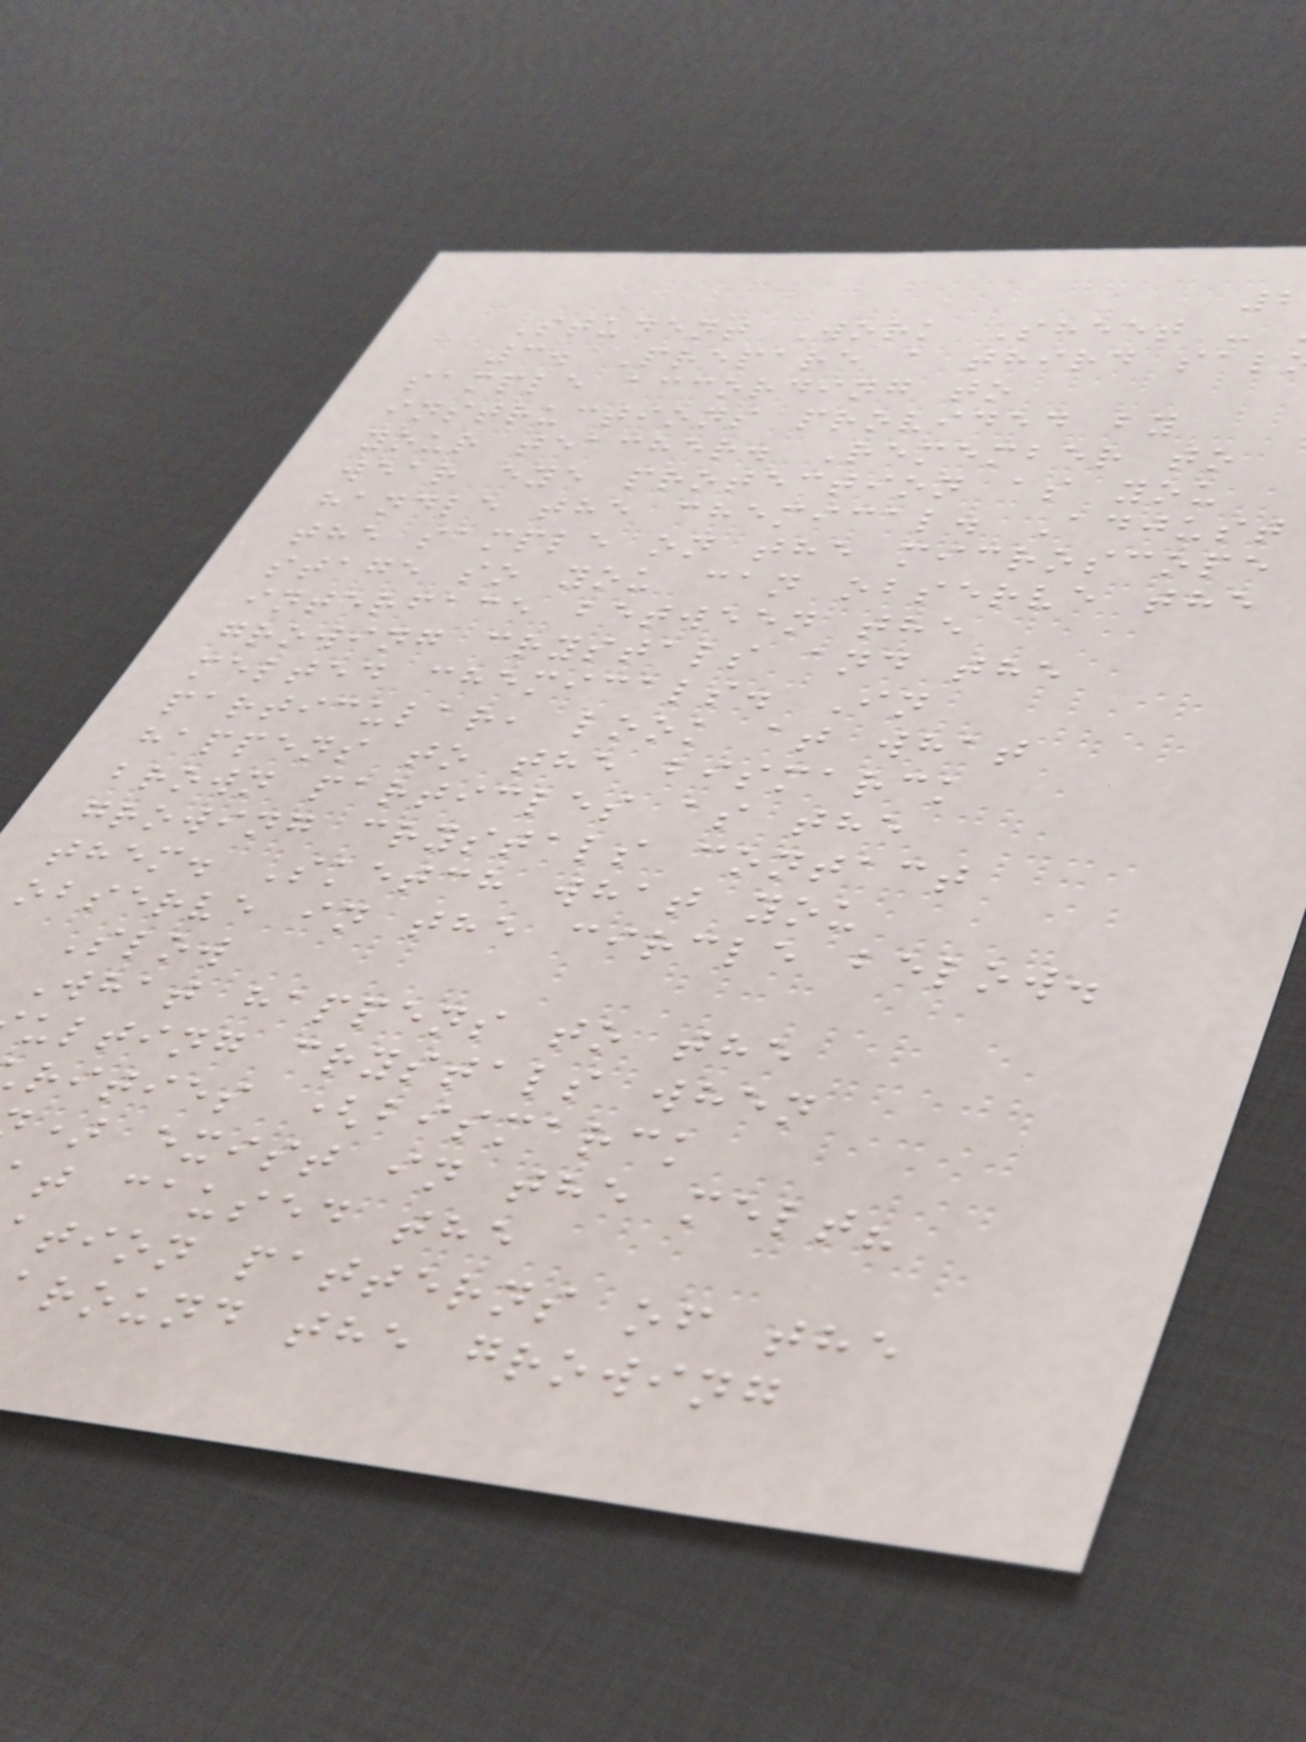Student Work Sheet -
3. Prepare a third sal
sample according to
instructions provided by
your teacher. Remember to
wear eye protection as you
handle the chemical. Adjust
the sample on the microscope
stage so you can observe the
interface between the
growing crystals and the
melted chemicals. In
particular, look at what
happens to the bismarck
brown particles as the
growing crystals contact
them. Sketch what you
observe in the circle below.
Slow
What happens to the
ulting crystals when
rities (bismarck
) exist in the melt?
t caused the
tion patterns of the
round the growing
